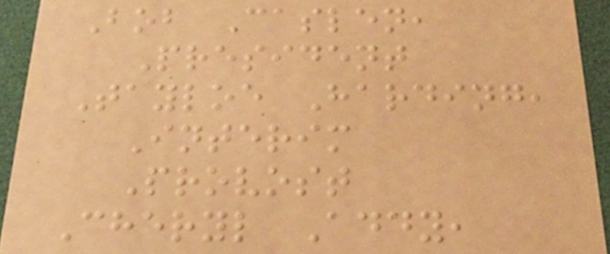Bob Caslen,
President
Tayloe Harding,
Interim
Provost
Cheryl Addy,
